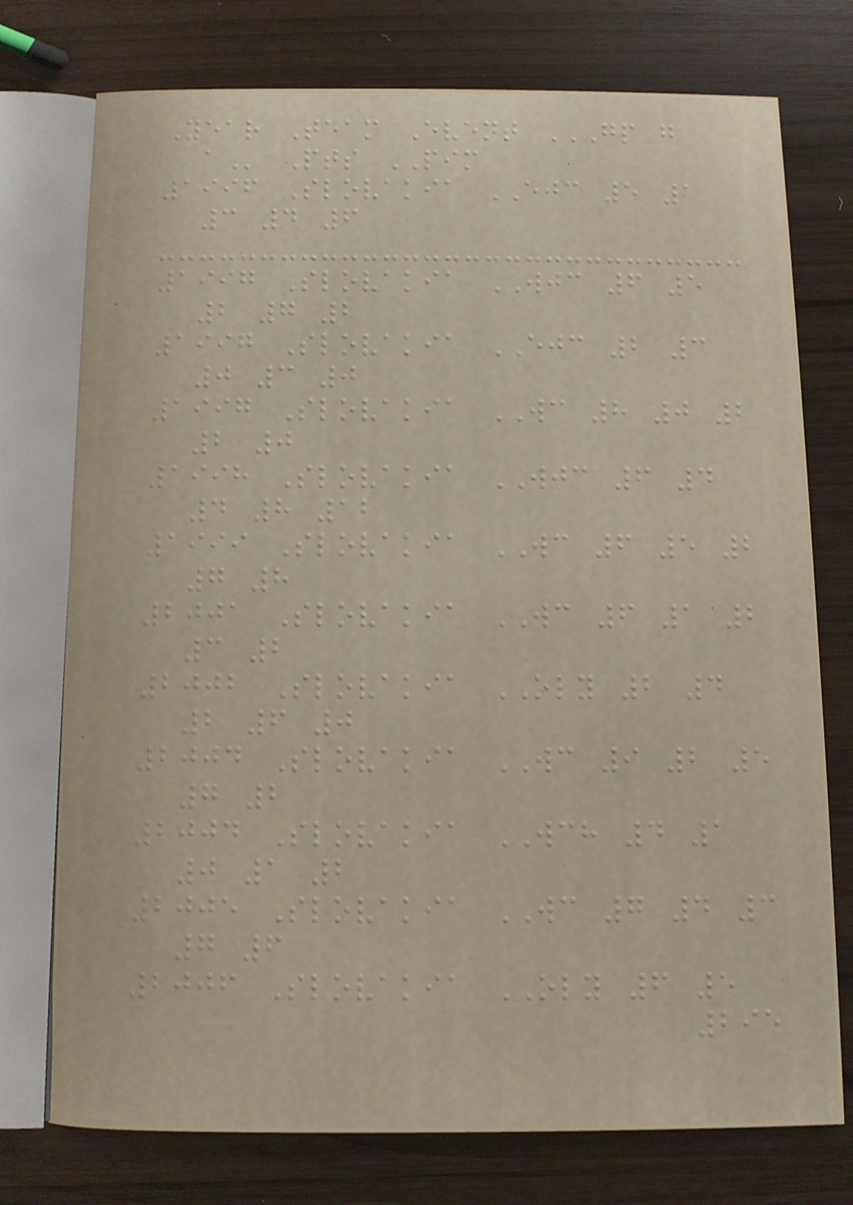Year Team Event GP G
A Pts PIM
1996 Slovakia EJC 5 1
3 4 6
1997 Slovakia WJC 6 5
2 7 2
1997 Slovakia EJC 2 3
0 3 0
1997 Slovakia WC 8 0 2
2 0
1998 Slovakia WJC 6 4
4 8 12
1999 Slovakia WC 6 5 2
7 8
2001 Slovakia WC 6 1 2
3 2
2002 Slovakia OLY 2 4
2 6 0
2004 Slovakia WC 9 2 5
7 2
2004 Slovakia WCH 4 1
0 1 2
2005 Slovakia WC 7 4 3
7 6
2006 Slovakia OLY 6 5
295
